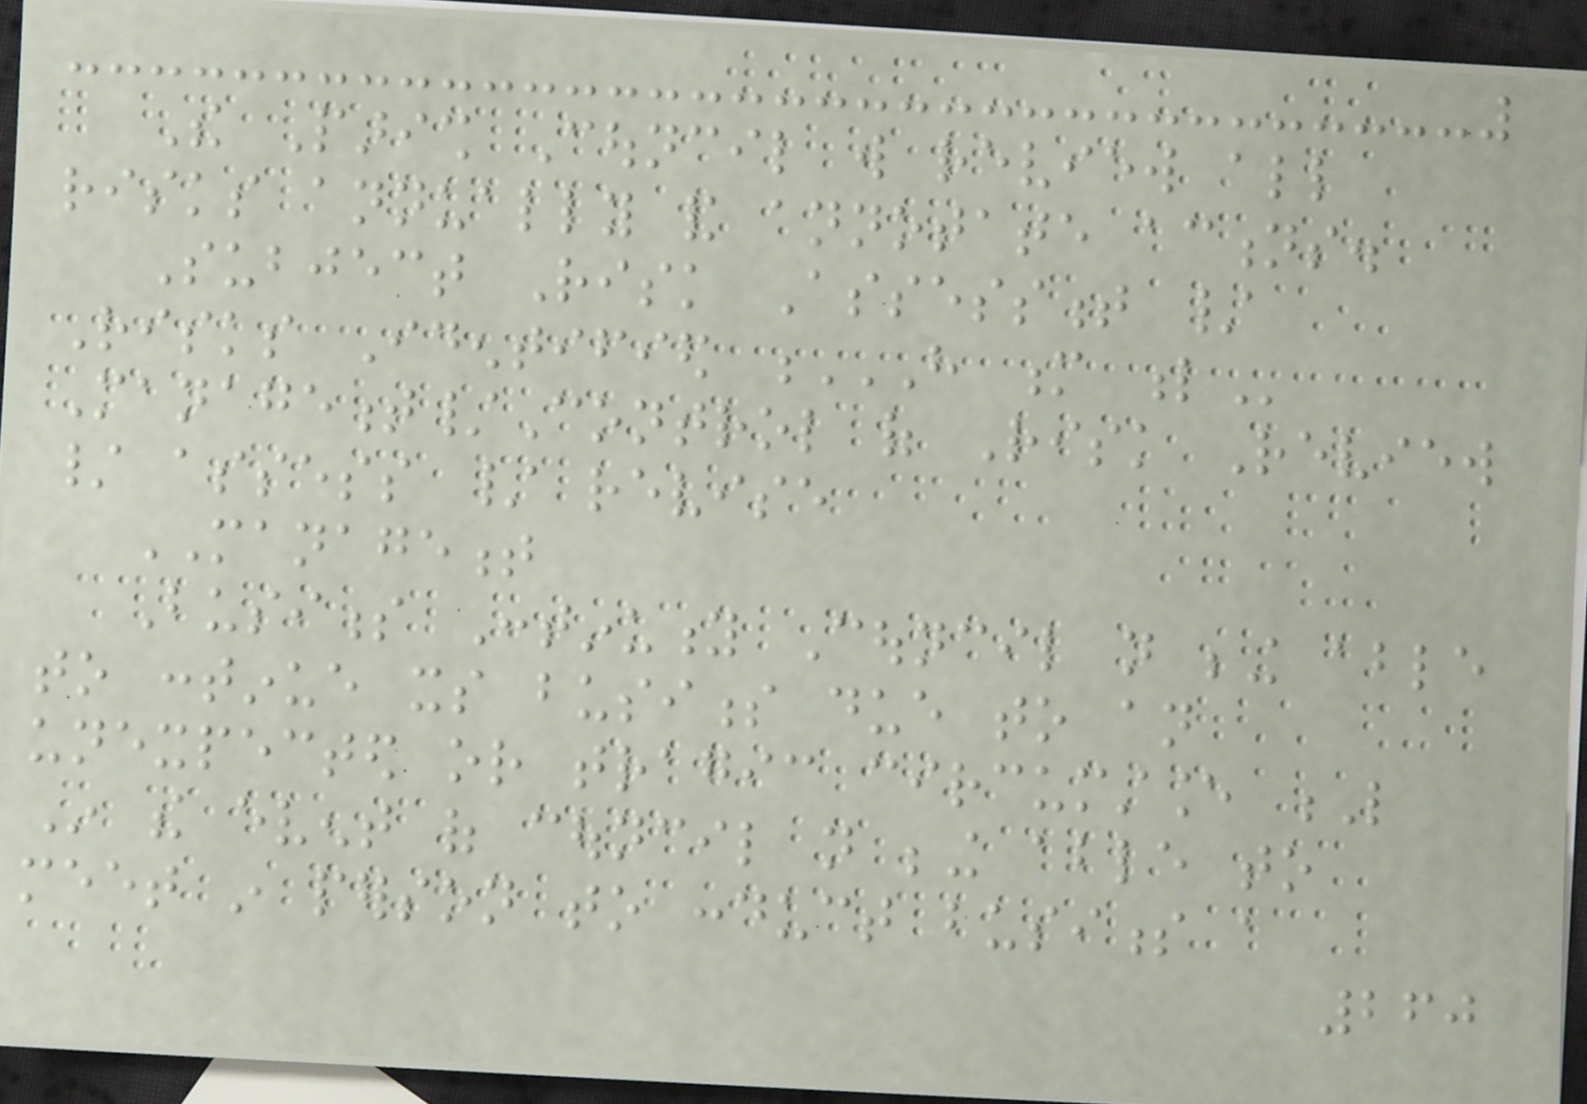The Parish Council will review all
risks annually and annotate actions.
Subject Risk Assessment /
Risks Identified H M L
Management/Control of Risk Review
/ assess / revise
MANAGEMENT
Business Continuity Council not being able
to continue its business due to an
unexpected or tragic circumstance L
In the event of council not being able to
meet in person to conduct business a
260
